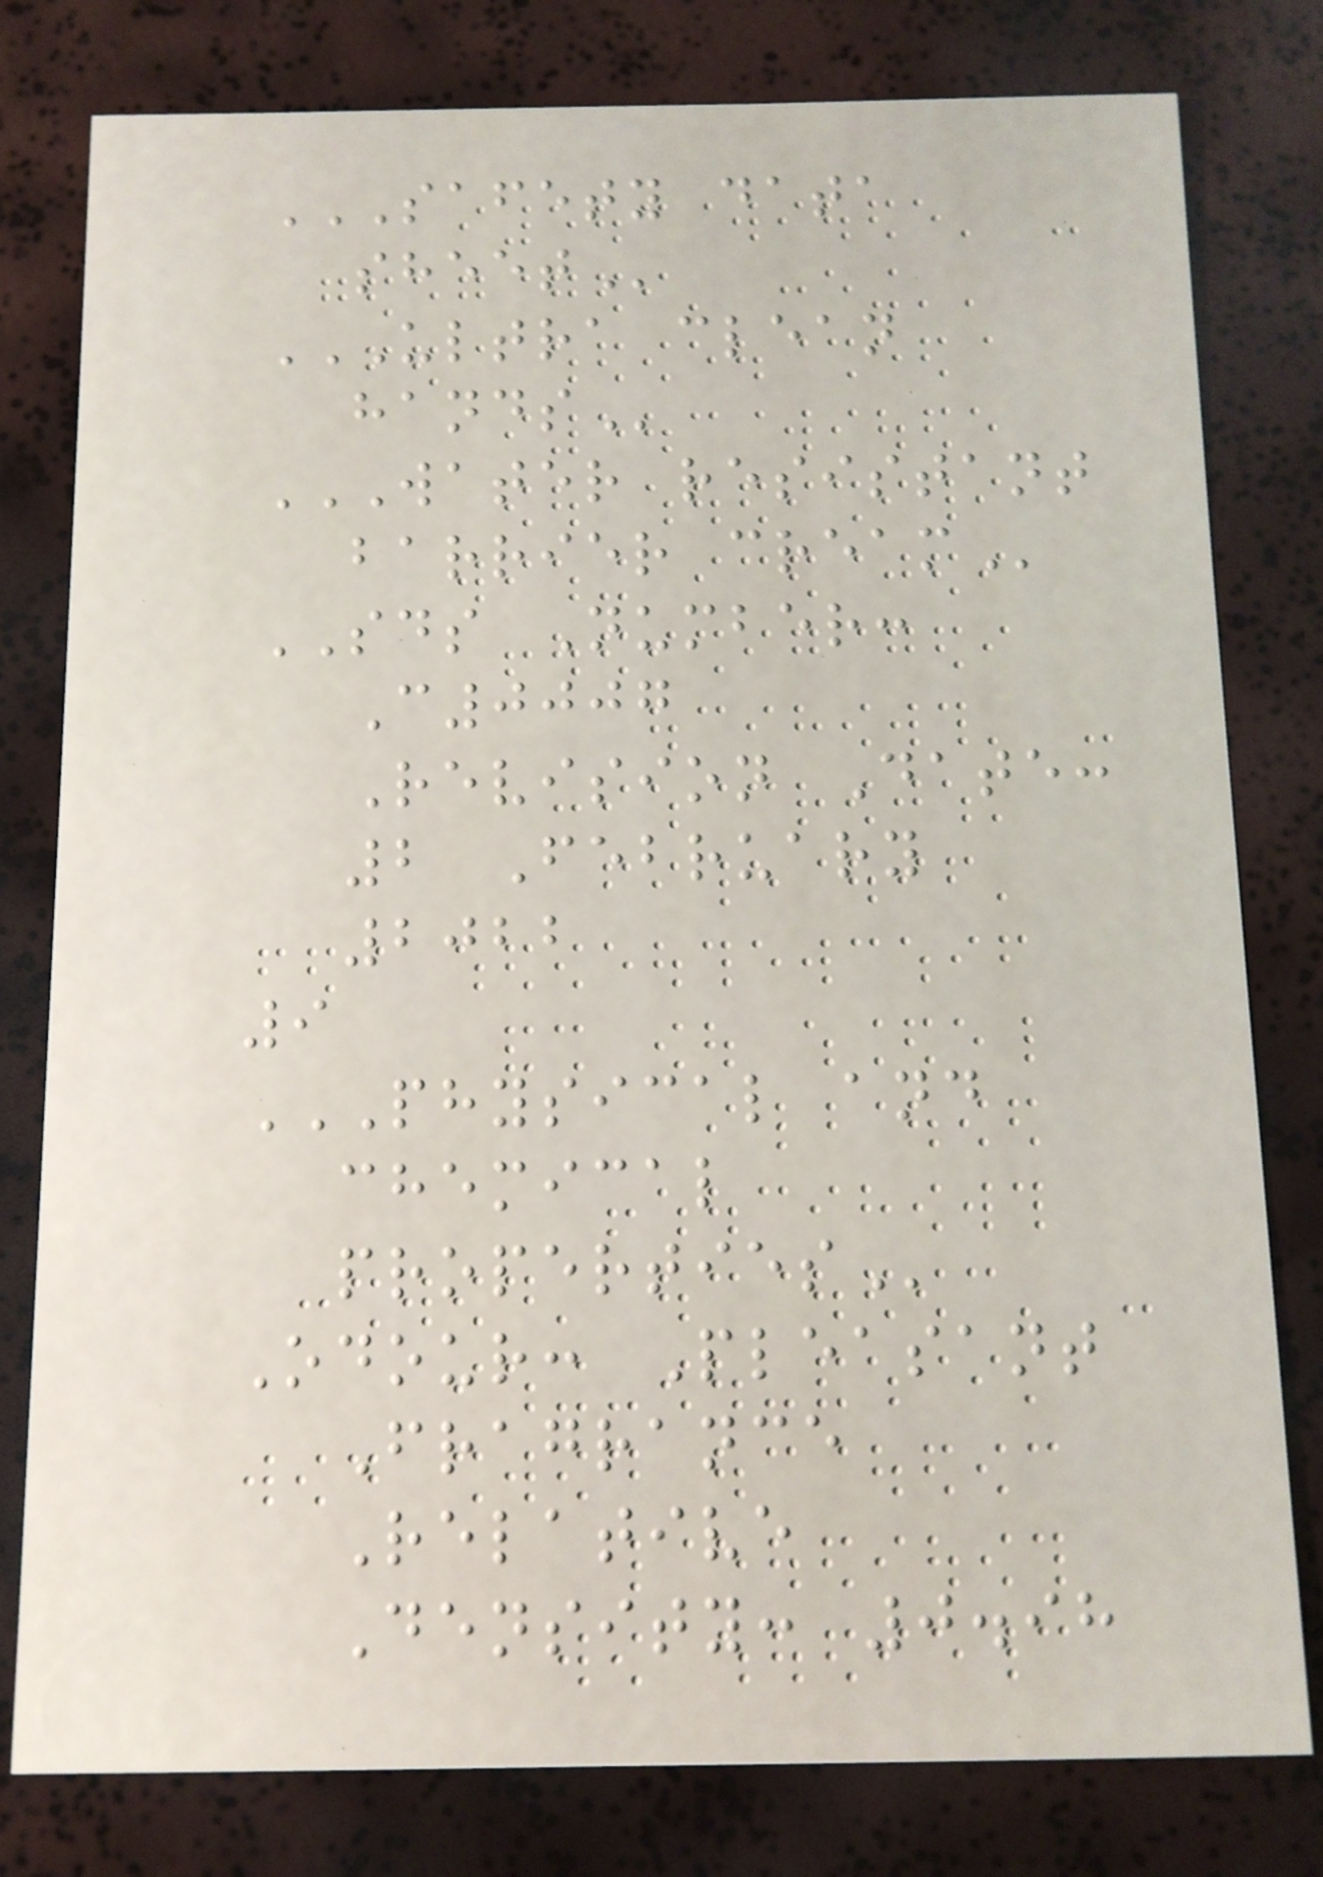SAFETY DATA
SHEET
ULTRA CLEAN
HANDS
WATER RESISTANT
BARRIER CREAM
SDS Number:
C0007
Revision Date:
2 February
2022
9
PHYSICAL AND
CHEMICAL
PROPERTIES
Odour: Pleasant
Fragrance
Relative
Density: 0.98
